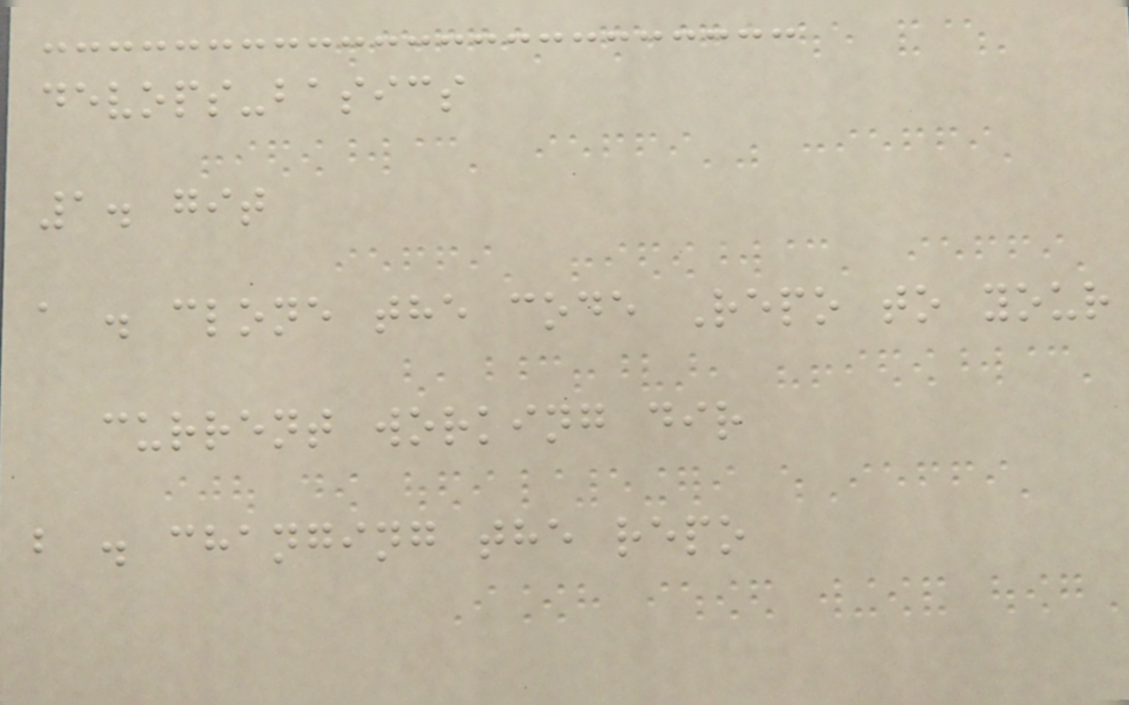devops-basics
1. git
a . clone the code Repo to your
current working dir
b . changing the repo
